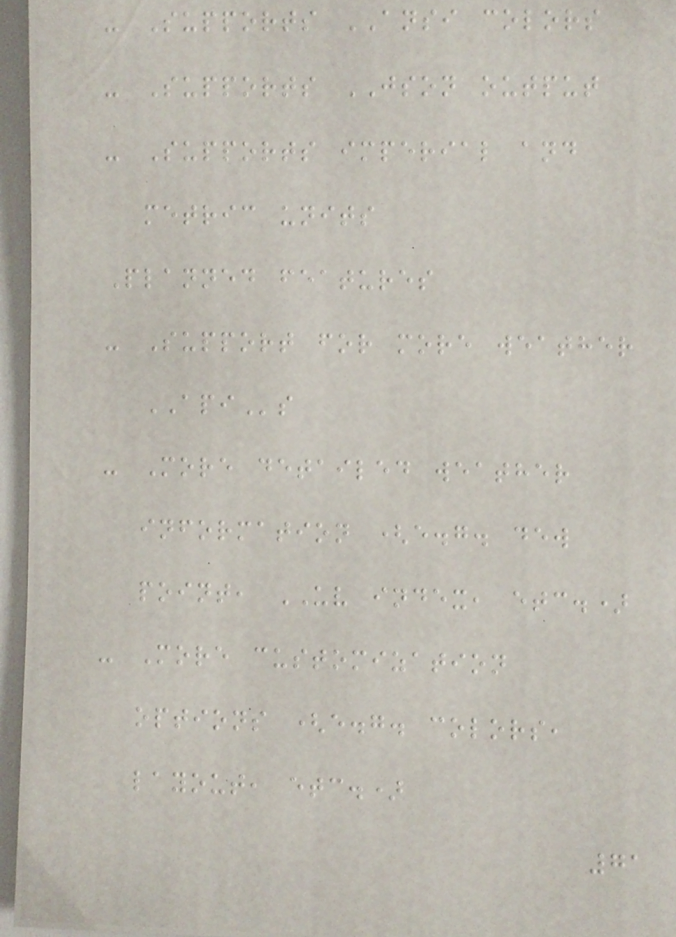- Supports ANSI colors
- Supports JSON output
- Supports imperial and
metric units
Planned features
- Support for more weather
APIs
- More detailed weather
information (e.g. dew
point, UV index, etc.)
- More customization
options (e.g. colors,
layout, etc.)
71
